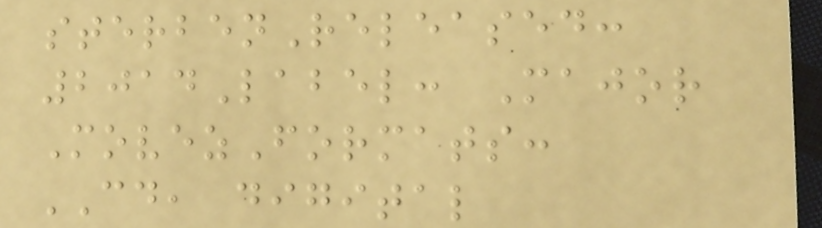sterbenReleased:
2014Label: Major
MovezFormats:
CD, digital
